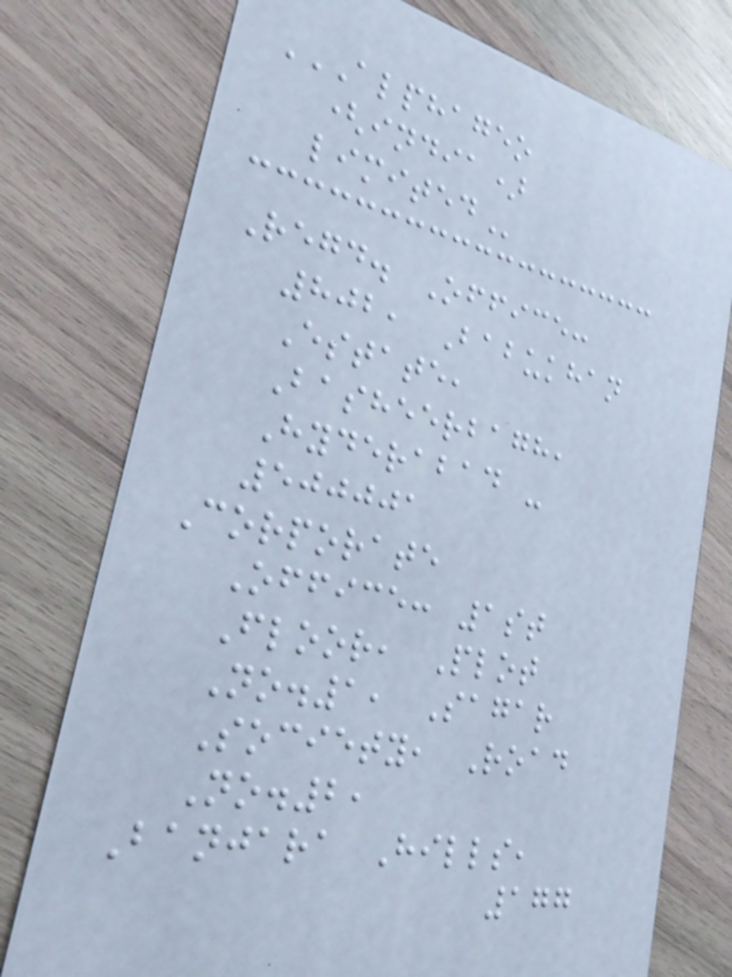ALPHAGEO
(INDIA)
LIMITED
Regd. Office:
802, Babukhan
Estate,
Basheerbagh,
Hyderabad -
500001
Corporate
Office: 1st
Floor, Plot
No.1, Sagar
Society, Road
No.2,
Banjara Hills,
177
